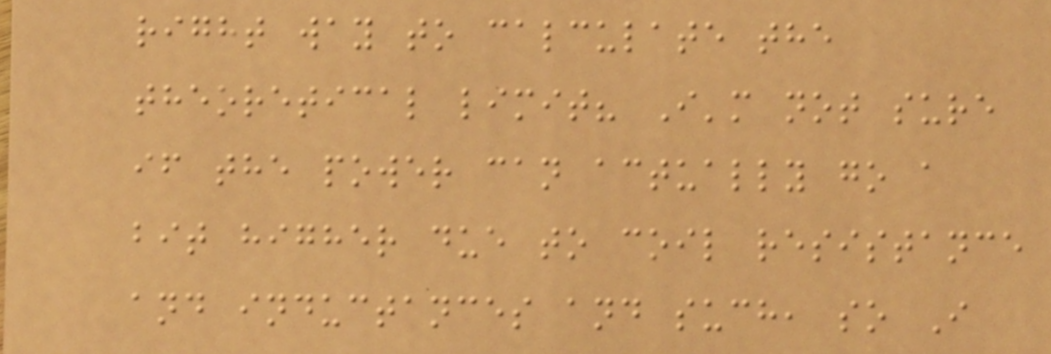right way to calculate the
theoretical limit? I'm not sure
if the power can actually go a
bit higher due to coil resistance
and inductances and such, so I
